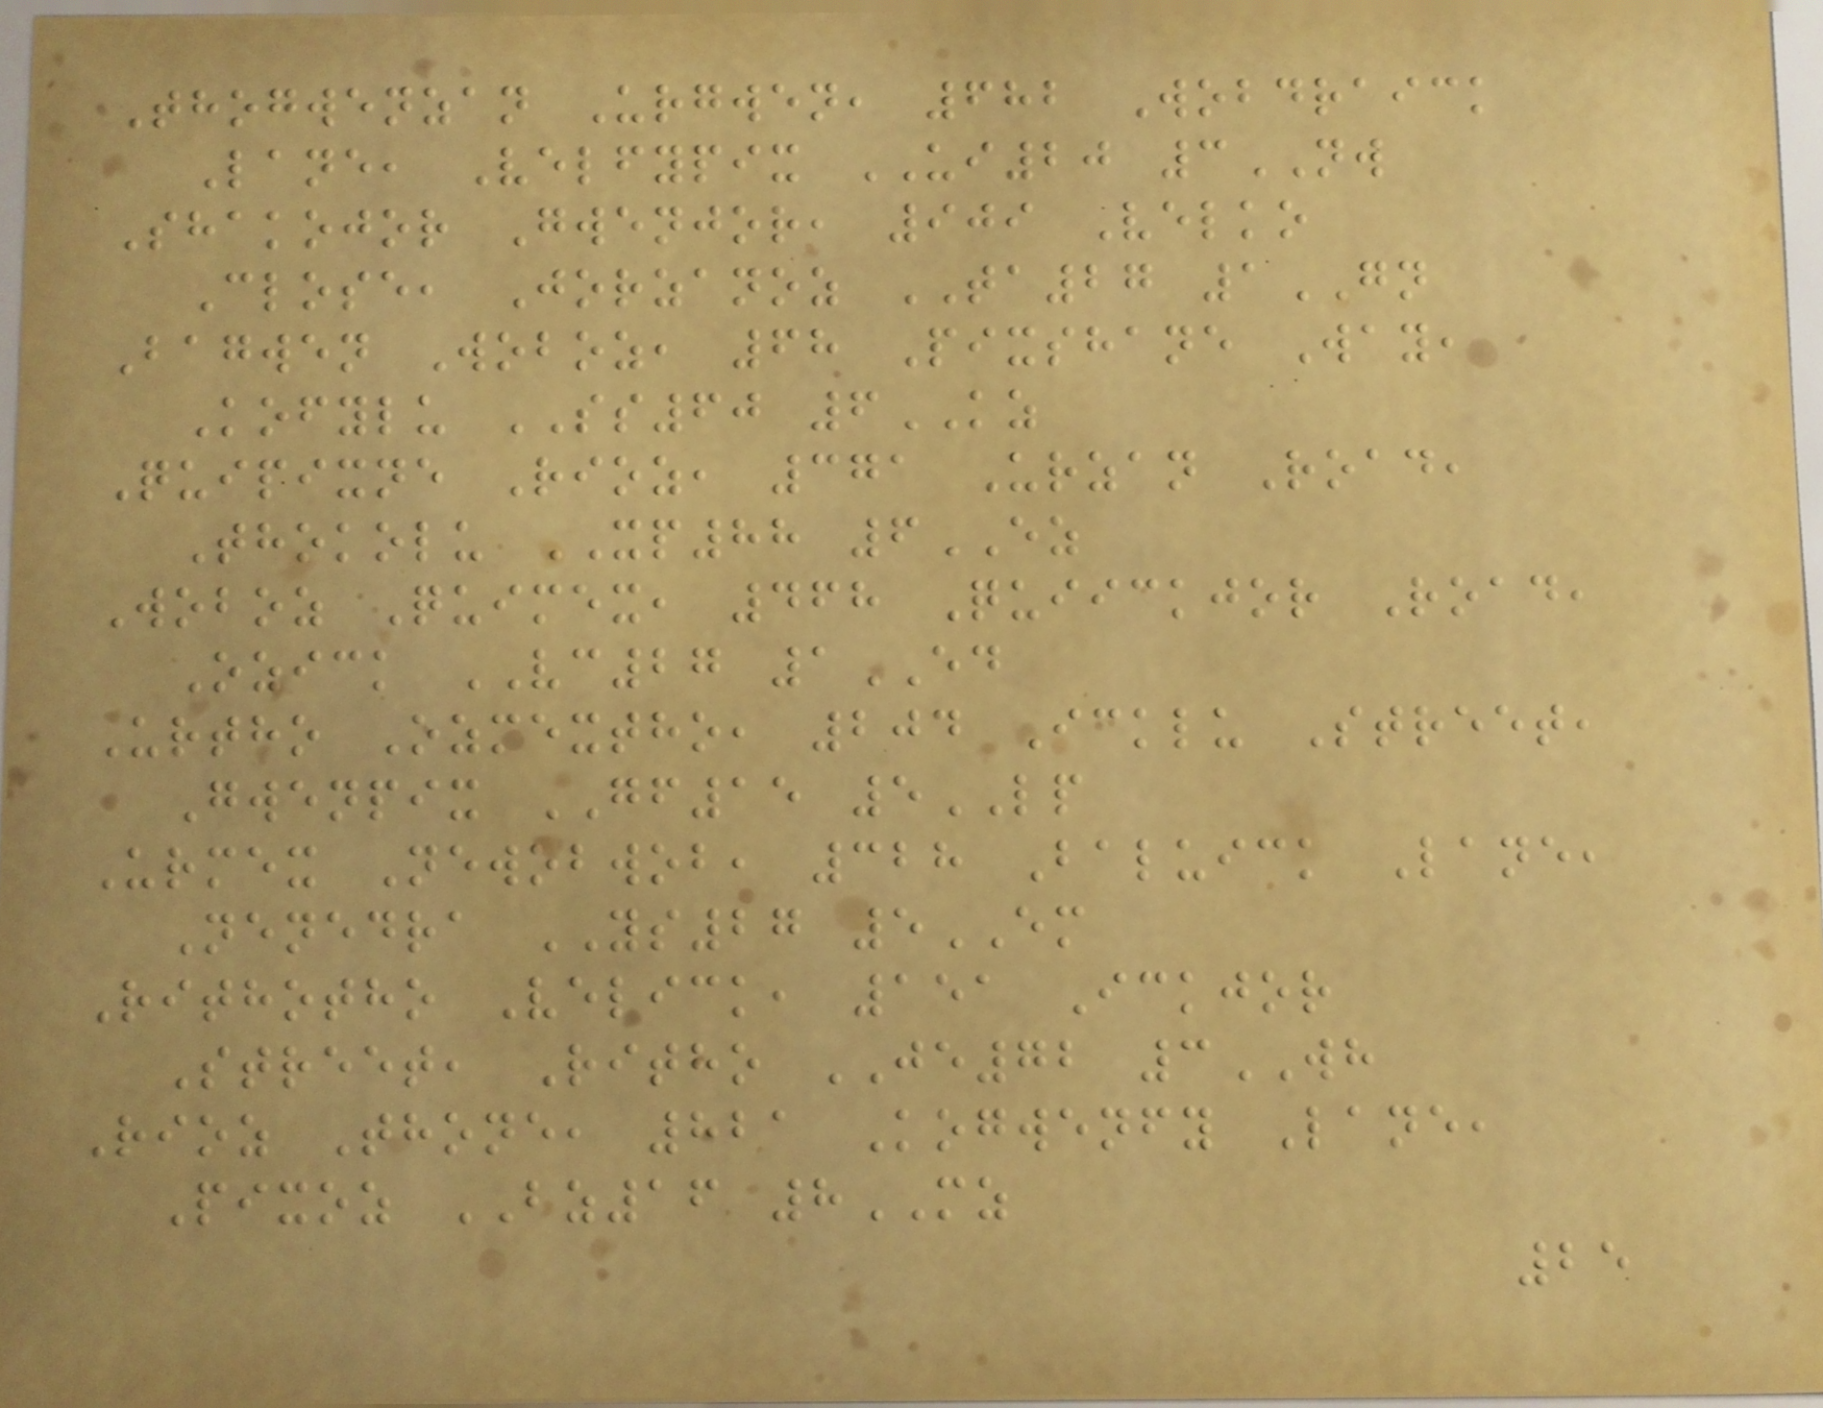Thogwenzan Urgwen, 682 Wobdraick
Lane, Velfypix UI20 3NW
Shakojor Gwenjor, 909 Velko
Close, Jorzanoz TA27 1GN
Bagwen Woboz, 68 Pixshane Way,
Kofylu SS60 6KZ
Quipixne Rioz, 371 Urzan Road,
Thokolu XP88 6EZ
Woboz Quimex, 468 Quiickjor Road,
Ozick VC27 1ED
Urtho Ozmextho, 204 Icklu Street,
Gwenpix GF15 5LP
Urmex Newobwob, 328 Baluick Lane,
Nenedra YS27 5EM
Rithotho Velick, 151 Ickjor
Street, Ritho JE72 3WH
Rioz Thone, 821 Kogwenfy Lane,
Pixoz BZ16 8MZ
25
